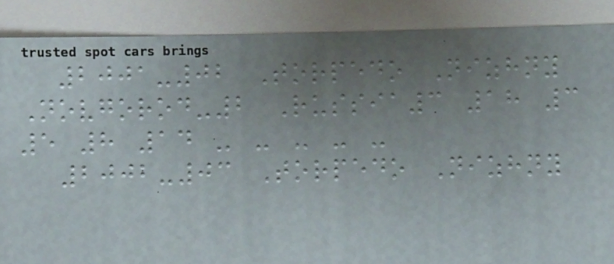2001-02 Torpedo Nizhny
Novgorod-2 Russia3 18 3
5 8 14 - - - - -
2002-03 Torpedo Nizhny
